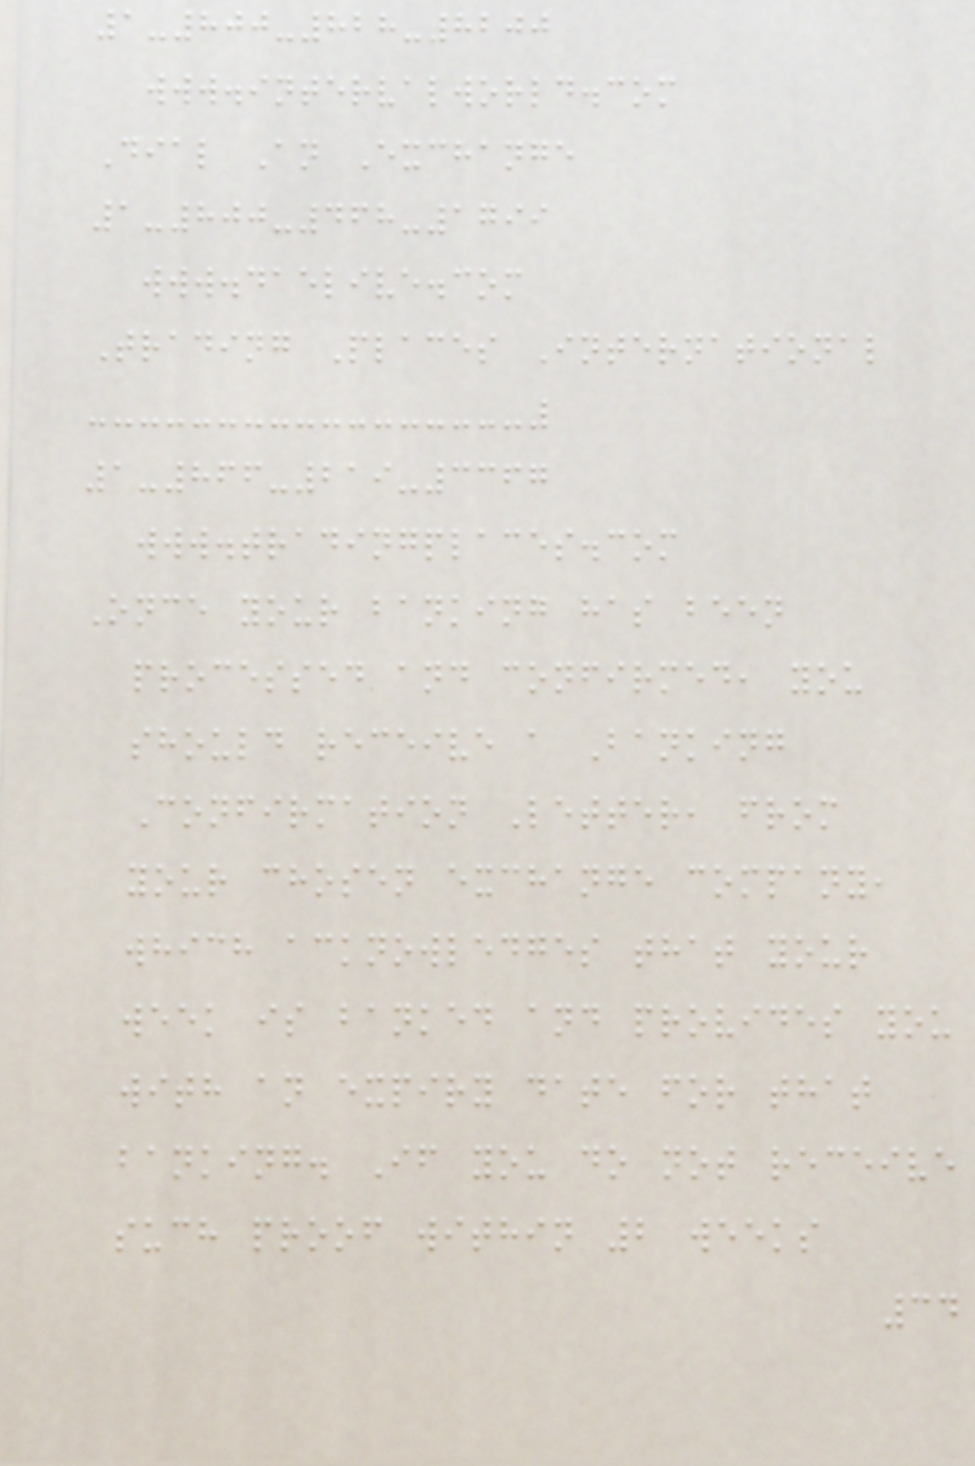1-800-828-8200
www.intervalworld.com
Dial An Exchange
1-800-468-1799
www.daelive.com
Trading Places International
1-866-219-3367
www.tradingplaces.com
Once your banking has been
processed and confirmed, you
should receive a Banking
Confirmation Letter, from
your chosen exchange company,
which acknowledges that your
week is banked and provides you
with an expiry date for that
banking. If you do not receive
such proof within 2 weeks
34
